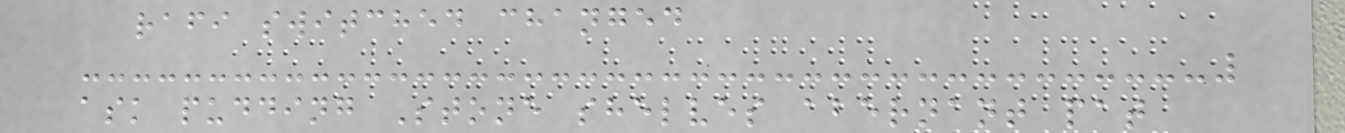rafi switched changed
ask pudding Stone shelves abernant pat
